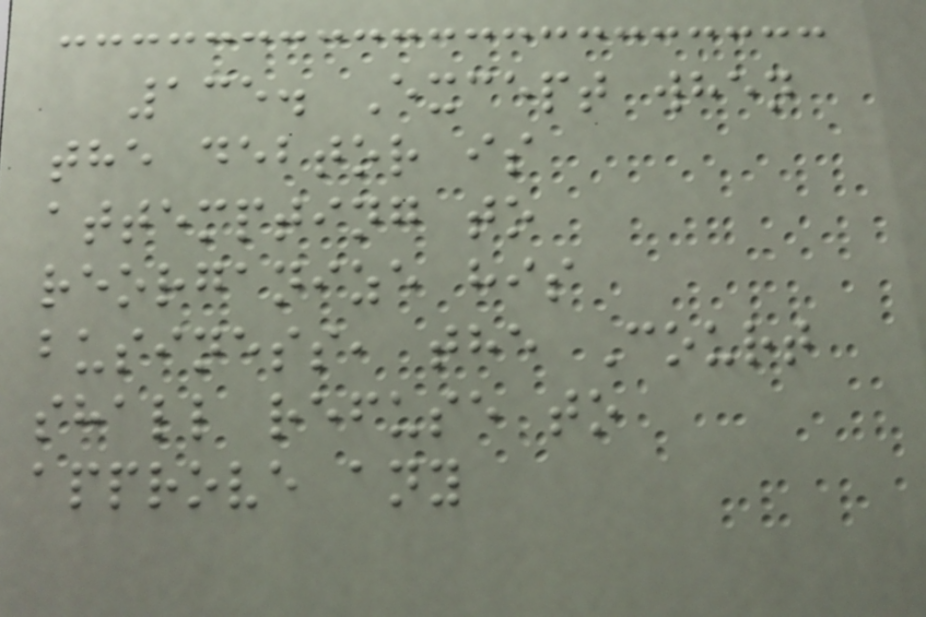135. Except when
the debtor is
attempting to
reorganize his
business, the Court
shall refuse to
approve any
